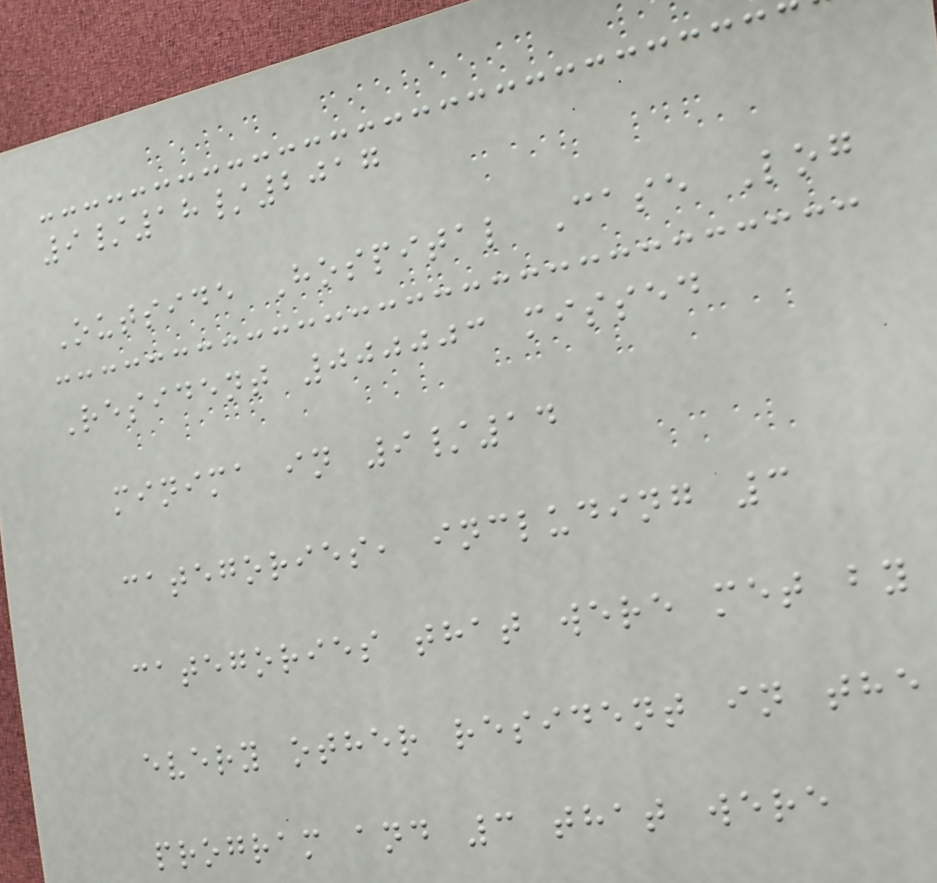9/18/2017
Outside Hospital Case Log
Resident 000003 missed
minima in 9/14
categories, including 3
categories that were met by
every other resident in the
program and 3 that were
